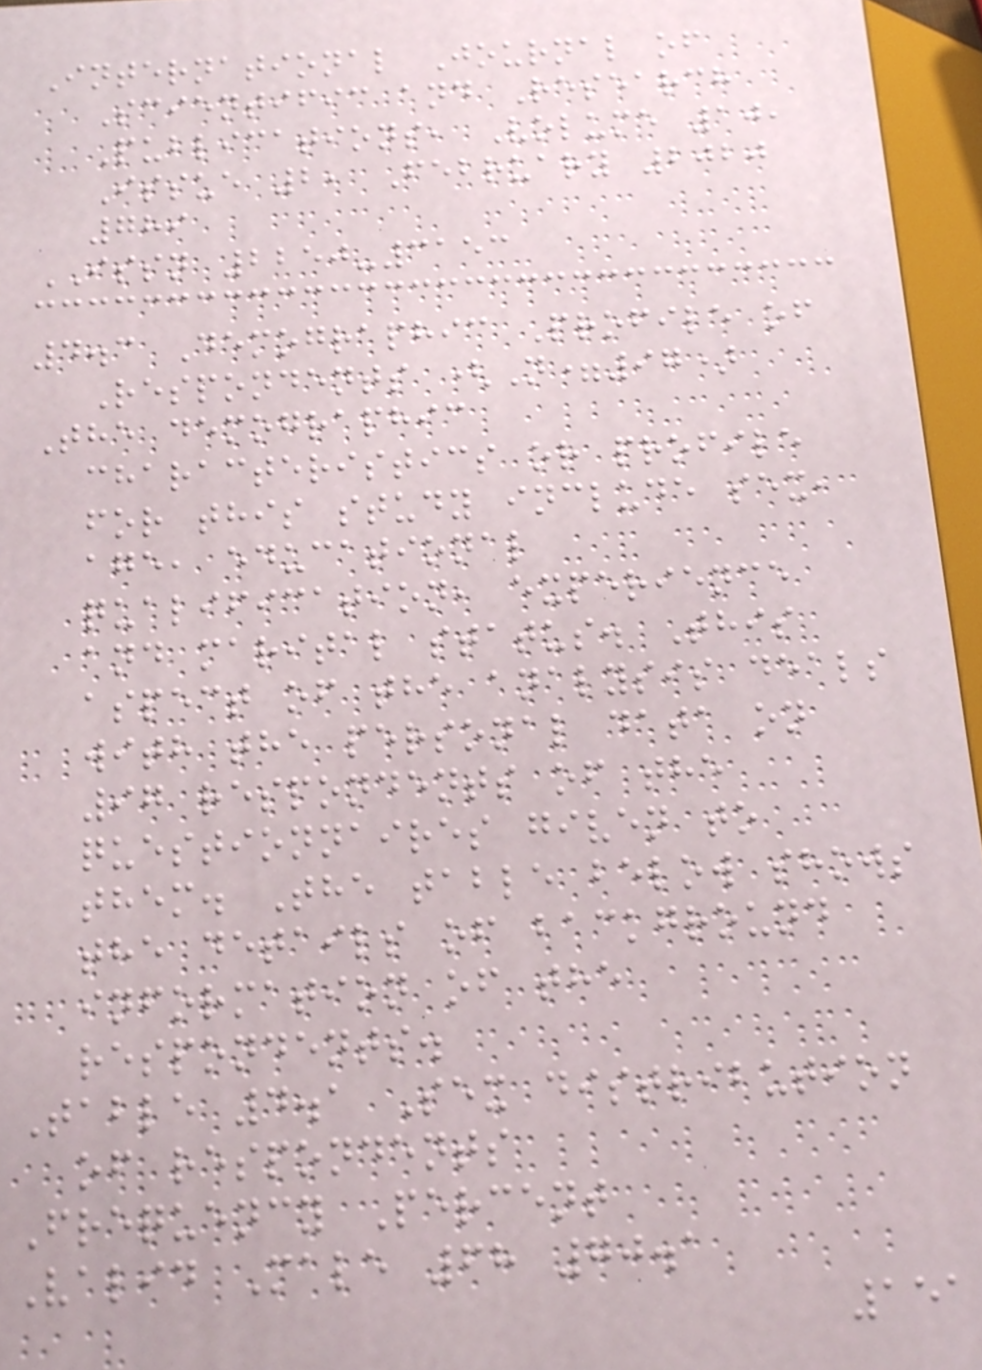International Journal of
Scientific and Research
Publications, Volume 10,
Issue 2, February 2020
789
ISSN 2250-3153
4.3 Demographic Profile of
Respondents (N=97)
The demographic
characteristics or profile
for this study include sex,
age, educational
qualification, experience
and marital status. This
aspect of the analysis deals
with the personal data on
97 respondents of the
questionnaires given to
them. The table below shows
the details of background
information of the
respondents.
Table 4.1 Sex distribution
of respondents
Frequency Percent
Valid Male 68 70.1
151
